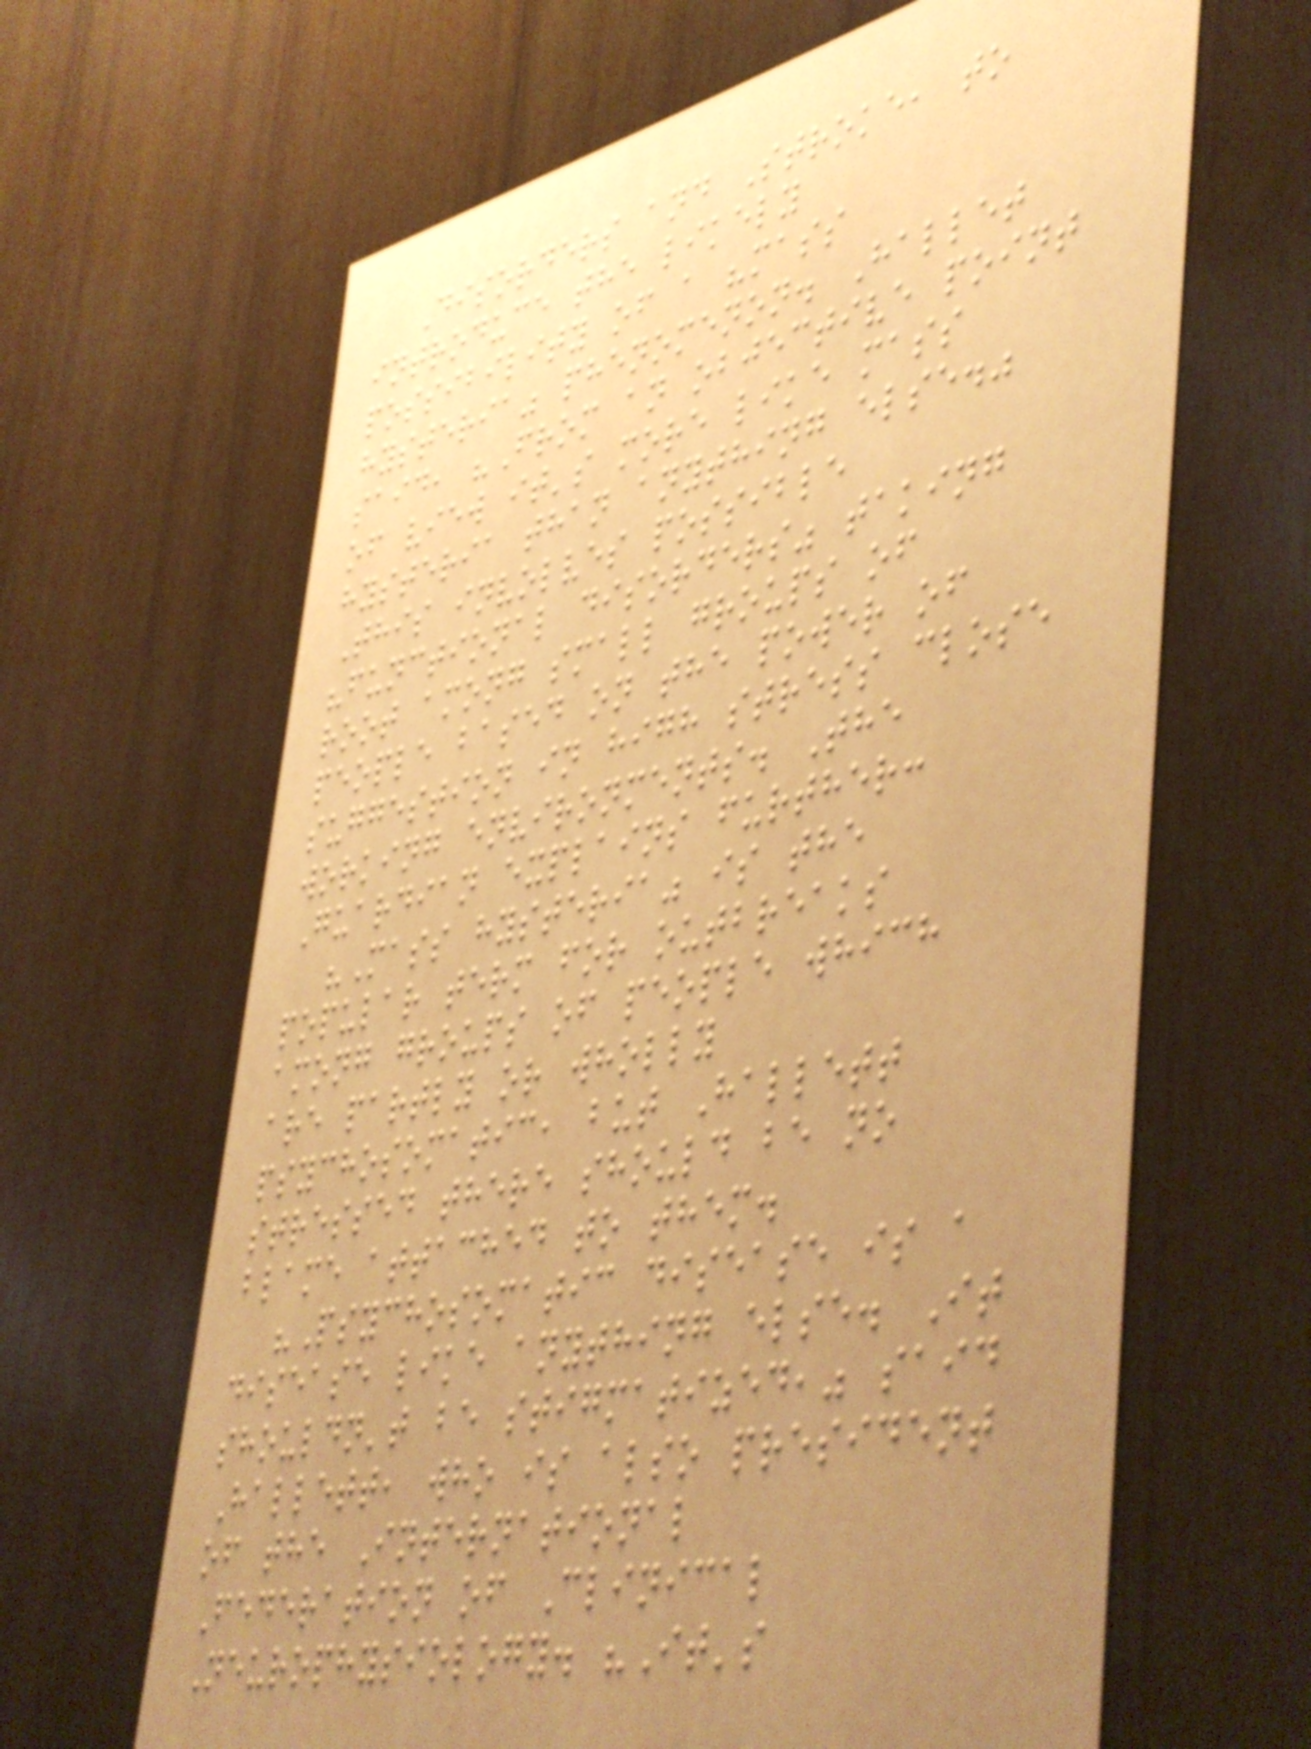Disorders and Stroke, to
introduce the likely
possibility of a "mass
hysteria" phenomenon. Hallet
said, "From an objective point
of view it's more like mass
hysteria than anything else."
This involves possible
"functional disorders" taking
root among small groups of
people based on the power of
suggestion in high stress close
working environments. The
Guardian explains further:
"Mass hysteria" is the
popular term for outbreaks
among groups of people which
are partly or wholly
psychosomatic, but Hallett
stressed there should be no
blame attached to them.
"Psychosomatic disease is a
disease like anything else. It
shouldn't be stigmatized," said
Hallett, who is also president
of the International
Federation of Clinical
Neurophysiology. "It's
